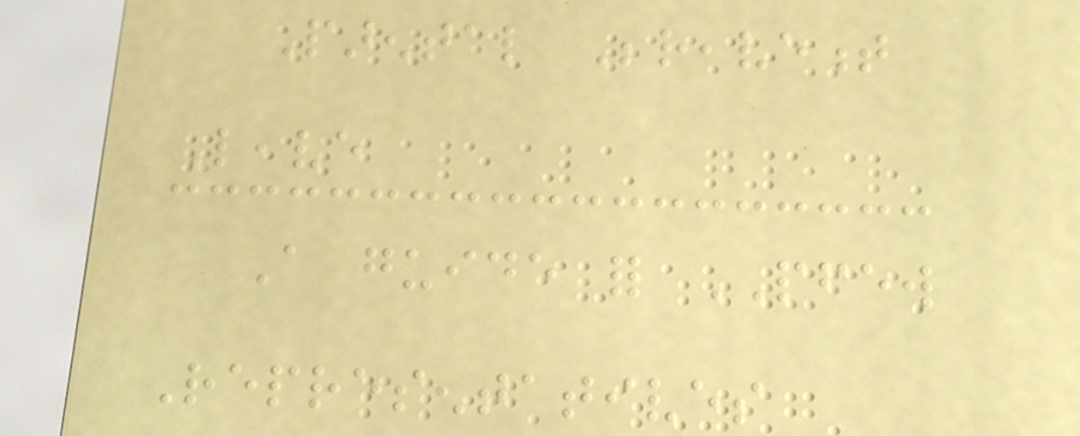Parental Bereavement
Leave
A guide for PFEW
Representatives
